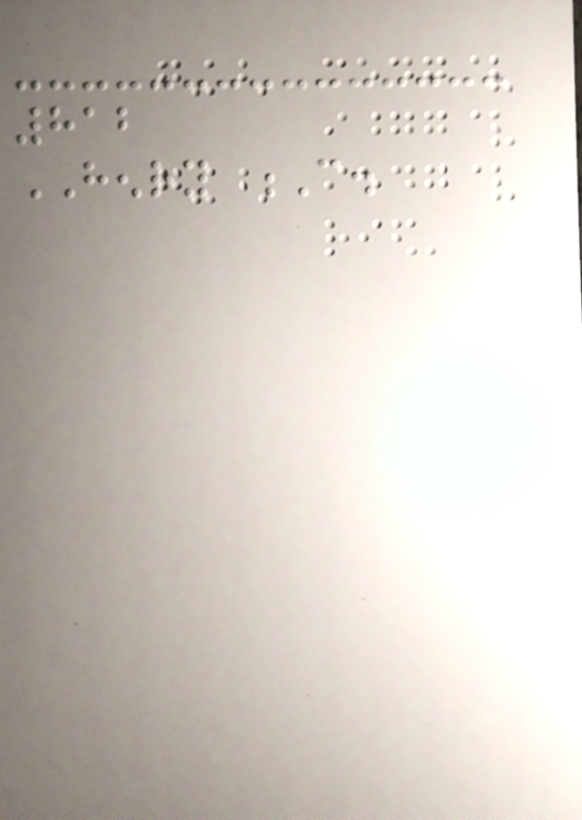812
HENRY C.
